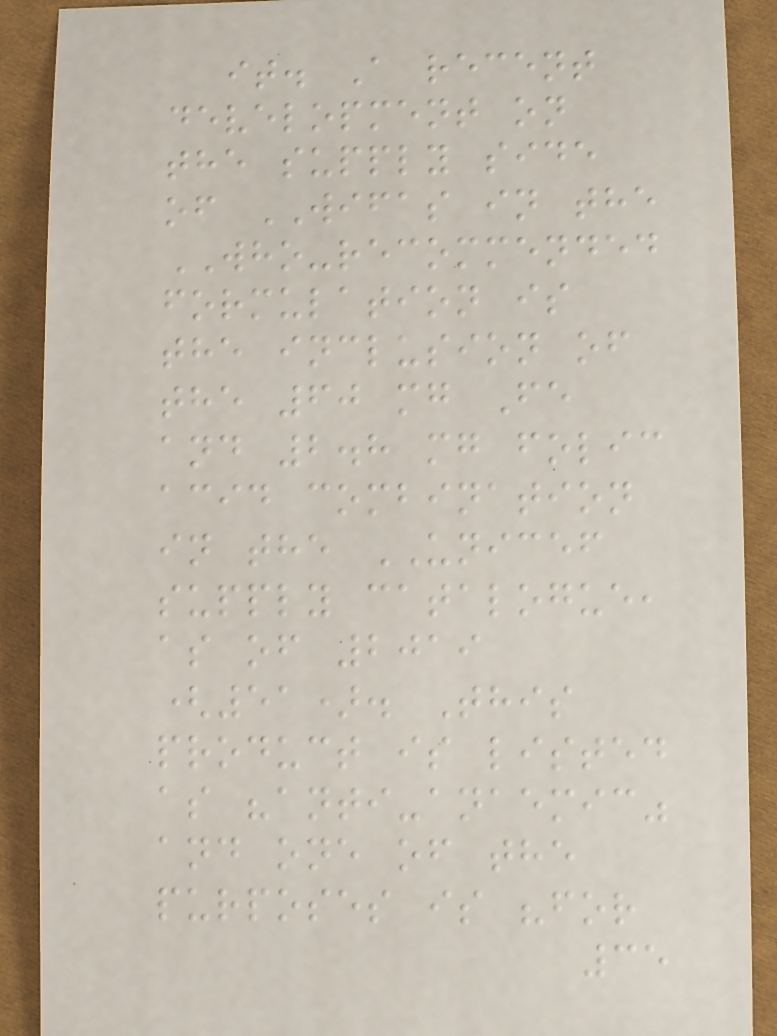it. A recent
development on
the supply side
of WIFAS in the
WHO-recommended
formulation is
the inclusion of
the 60 mg Fe
and 2.8 mg folic
acid combination
in the UNICEF
supply catalogue,
as of 2019
(51). This
product is listed
as "anti-anaemic"
and one of the
purposes is "for
35
